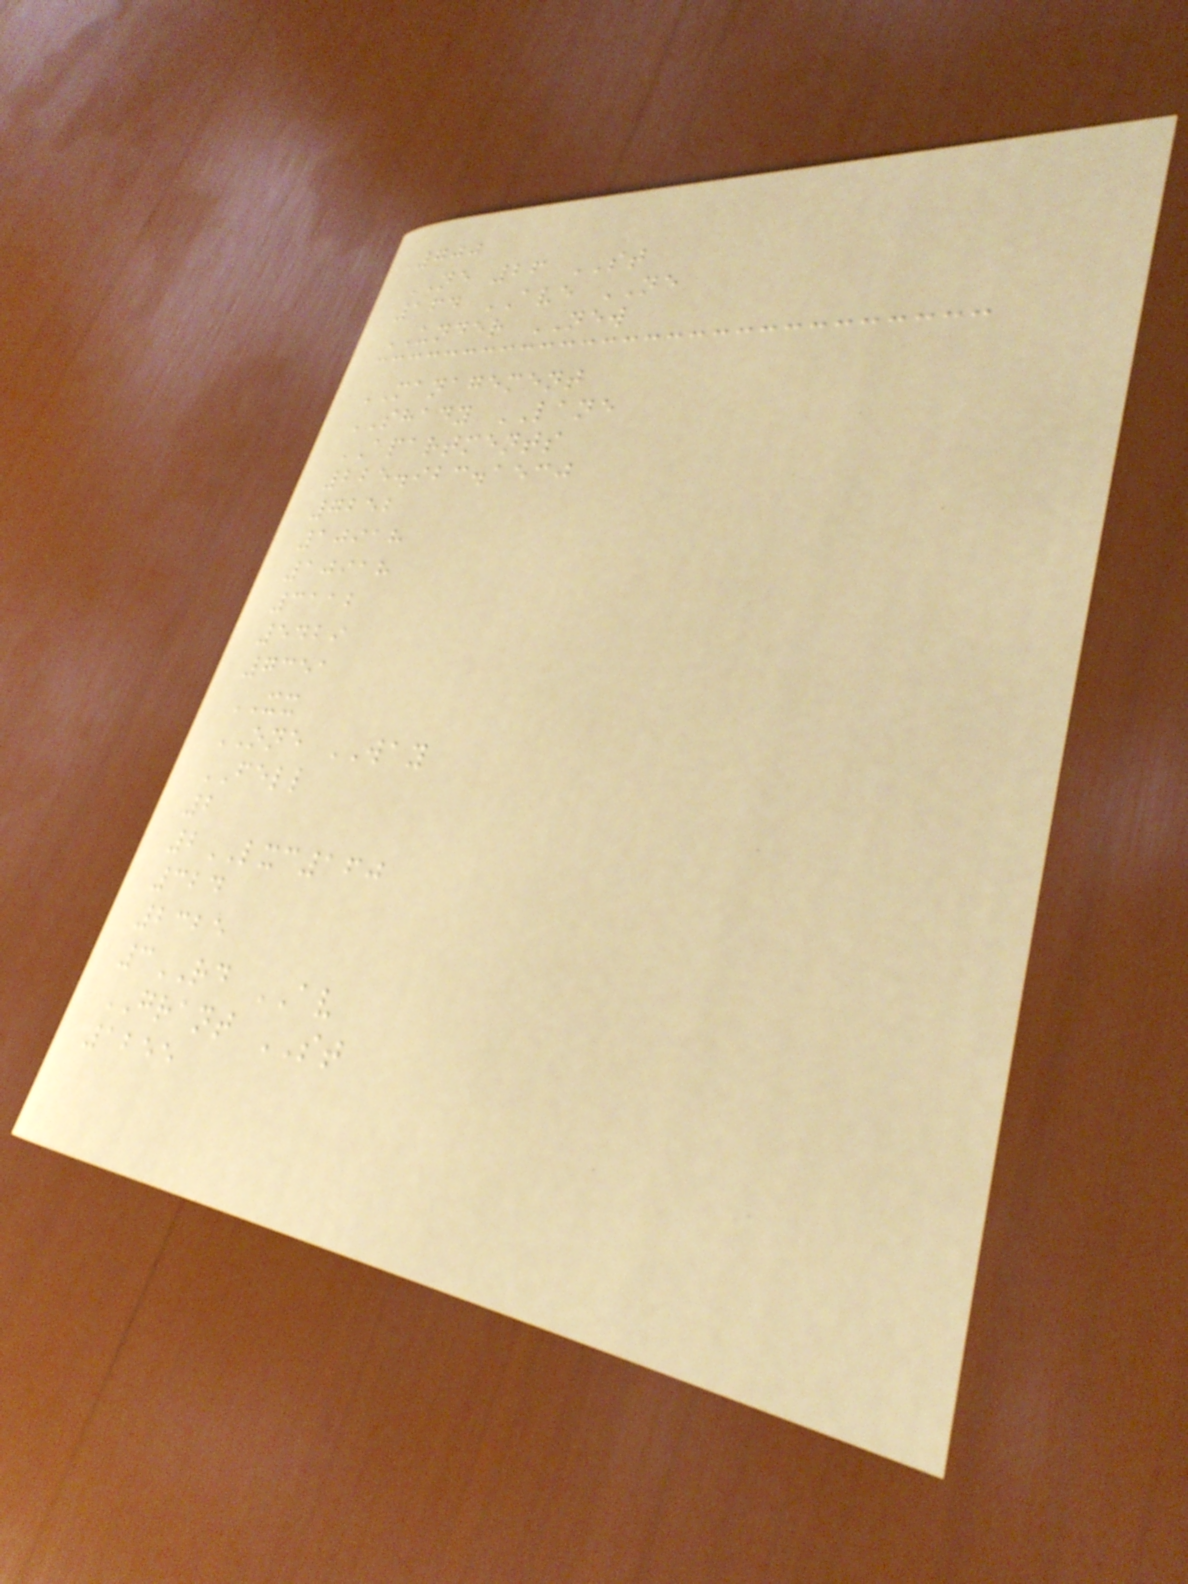700
NE 26 ST
164 AVE NE
UNDER NEW
MANAGEMENT
SHADY LANE
APARTMENTS
225.923.1530
7252
10918
10918
3112
5429
7351
XX
ONE WAY
FELL
2
2LXC160
324
2325
3RD AV
GRANT ST
1255
